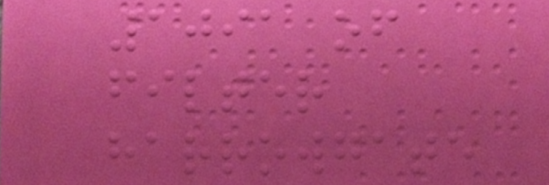1091 of
filter
harrowgate
